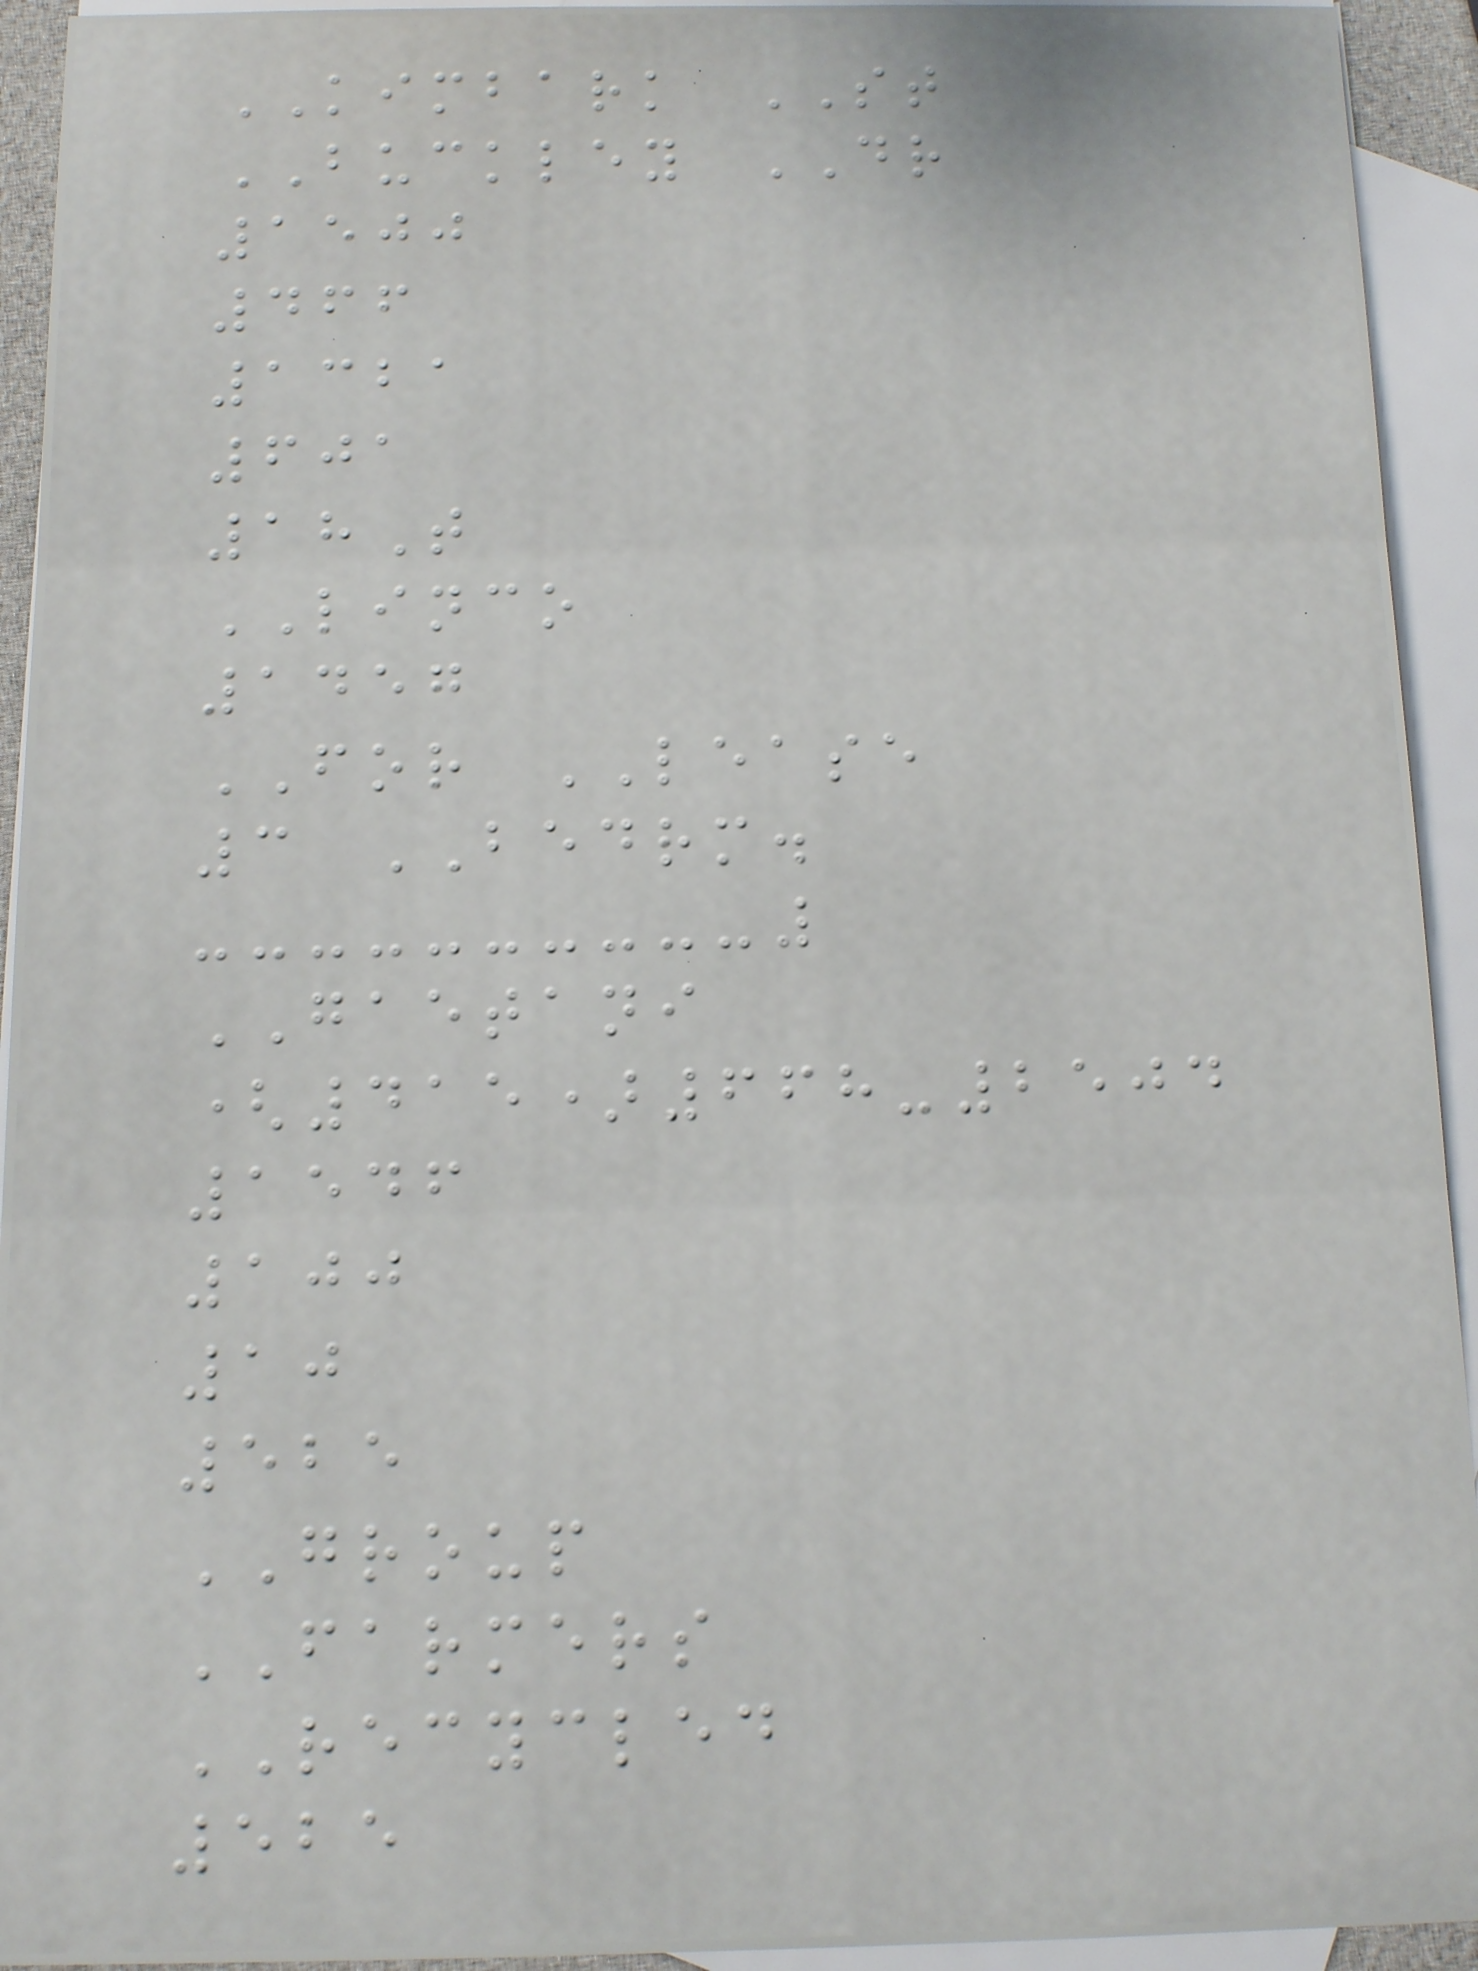KIMBARK ST
BUCKLEY DR
1500
466
1321
601
18T
LINCO
1457
FOR LEASE
3 BEDRM.
GAETANI
(415)668-2504
1546
100
10
525
GROUP
FARMERS
RECYCLED
525
